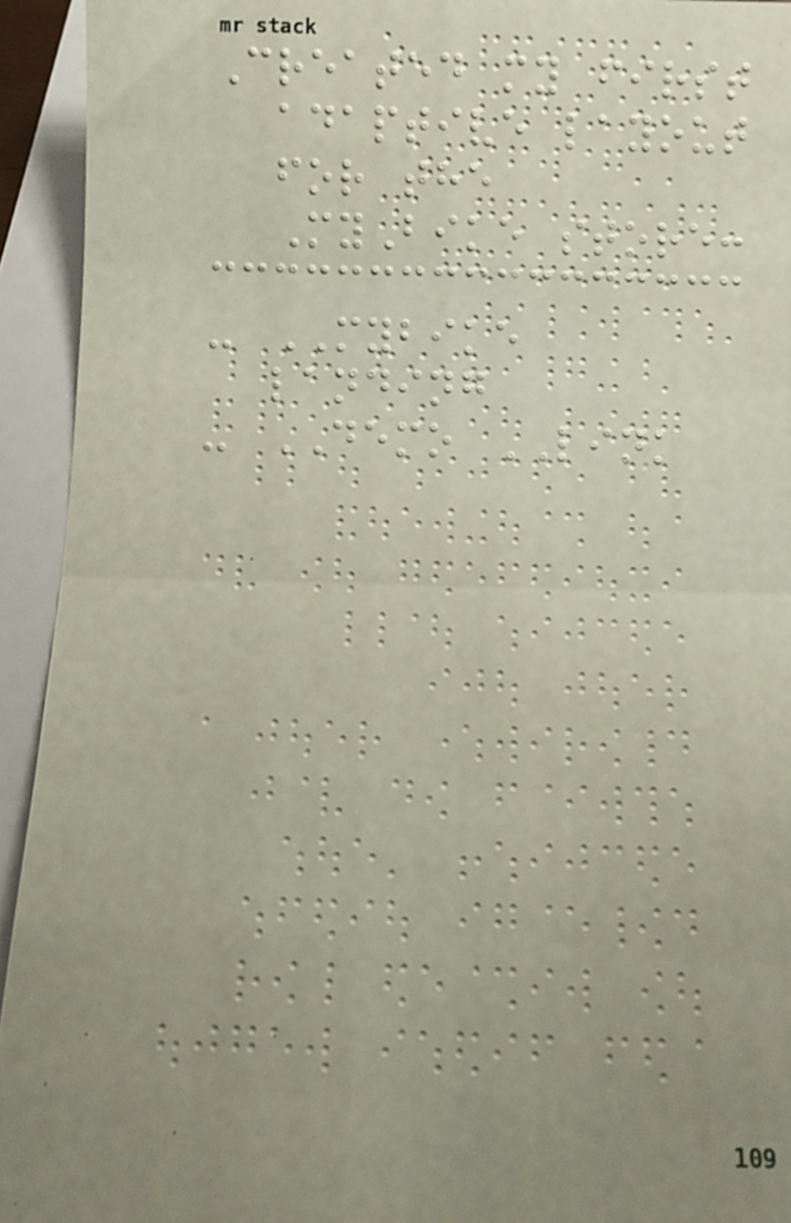Created my first
adaptive layout
for the
MyBike store:
- MYBIKE
landing
- DEMO LINK
